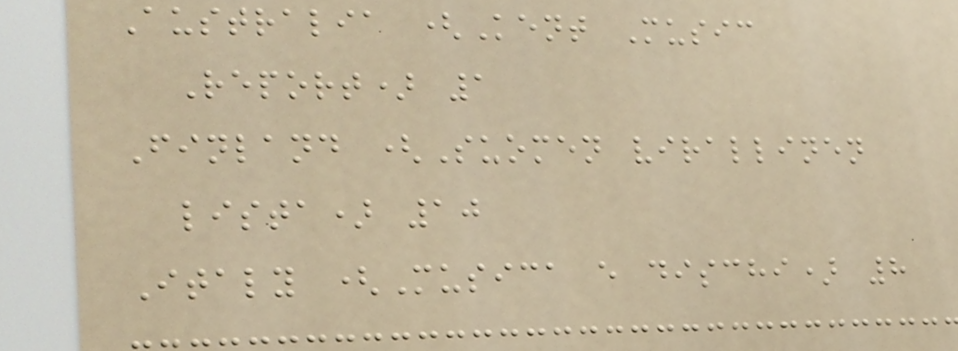Australia (Kent Music
Report) 1
Finland (Suomen virallinen
lista) 10
Italy (Musica e dischi) 8
